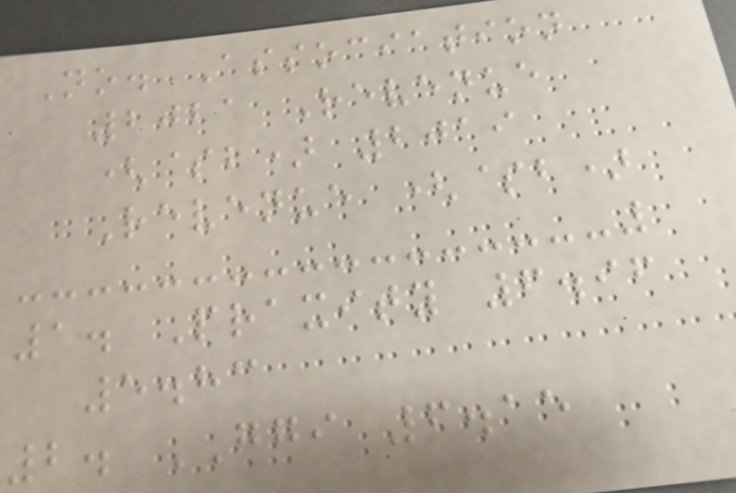No. Association
2021 Revenue
($b) 2019
Revenue ($b)
1. Praxity 6.96
5.83
2. GGI 6.15
